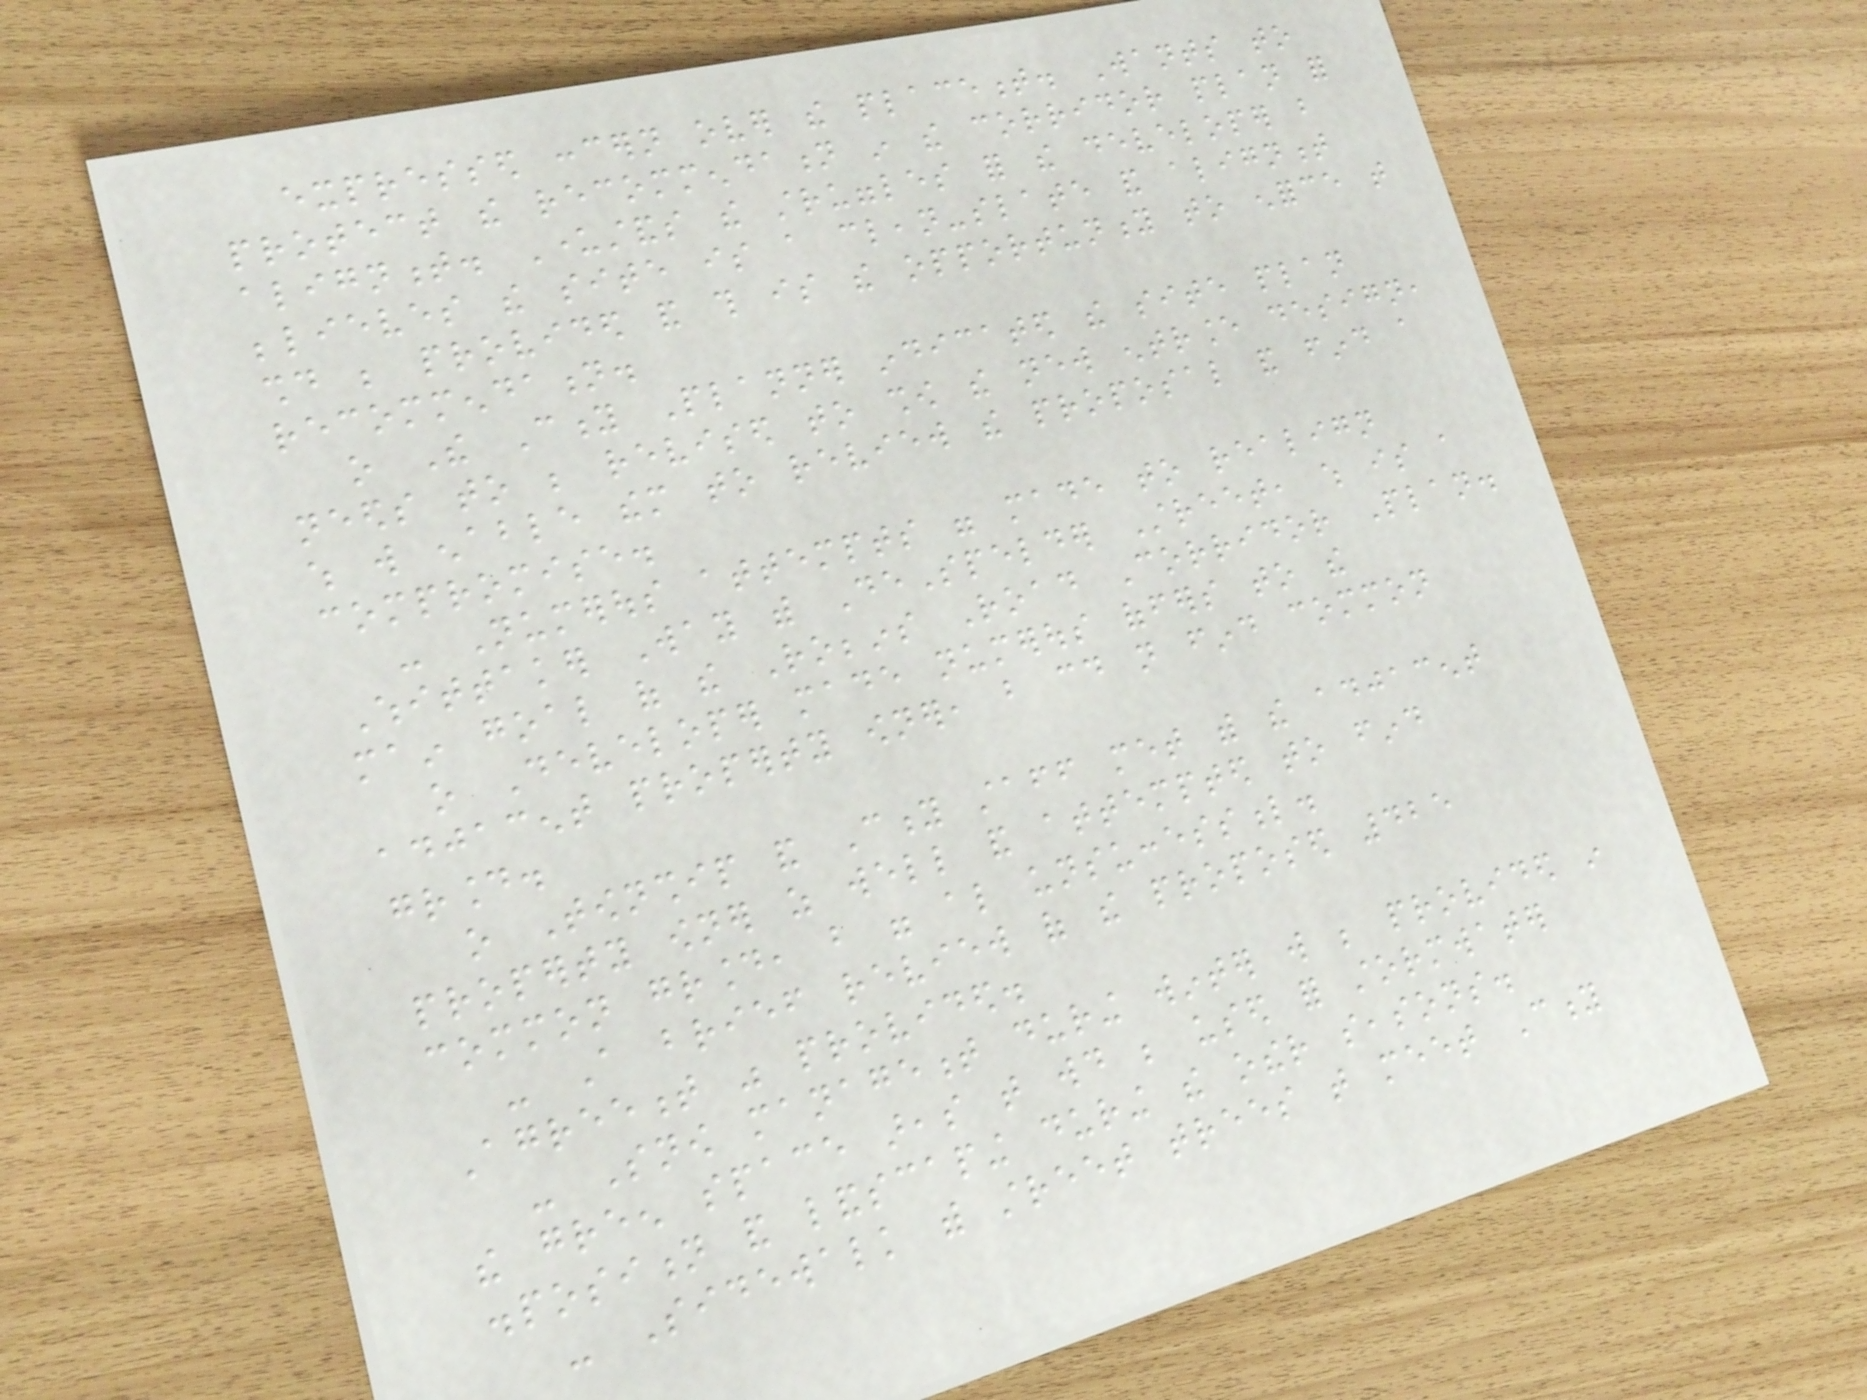expressed concern over the placement. Wants to
protect the recommendation in the corridor plan for
alignment. Understands the struggles for the developer but
believes the site is a clean-slate and alignment
should be provided and this is the opportunity to enforce that
recommendation.
o The City Planner indicated the site plan
needs to be revised to show the new entrance design,
which will enable them to review the proposal and find a
compromise.
- Numerous attempts were made to realign
Whittaker Way with DeSpelder Street, which is a
main goal of the Robbins Road Corridor Plan.
o Developer made numerous offers to the
adjacent property owner, but could not find common
ground.
o Township and City staff met with the adjacent
property owner as well and attempted to find
common ground, but were also unsuccessful.
- A brief review of the proposed 425
Agreement was provided.
- Snow management during winter will be provided in
the green space areas that would be used for stormwater
disposition and landscaping during the other seasons.
- Sidewalk with street trees that meet City
